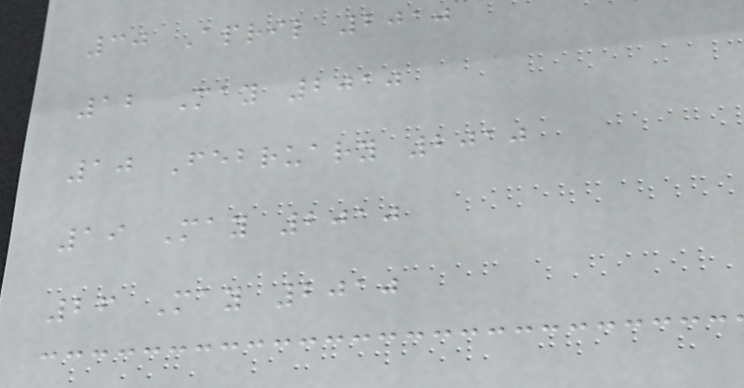30 April 2010
12 May 2010
10 February 2010
19 May 2010
26 May 2010
